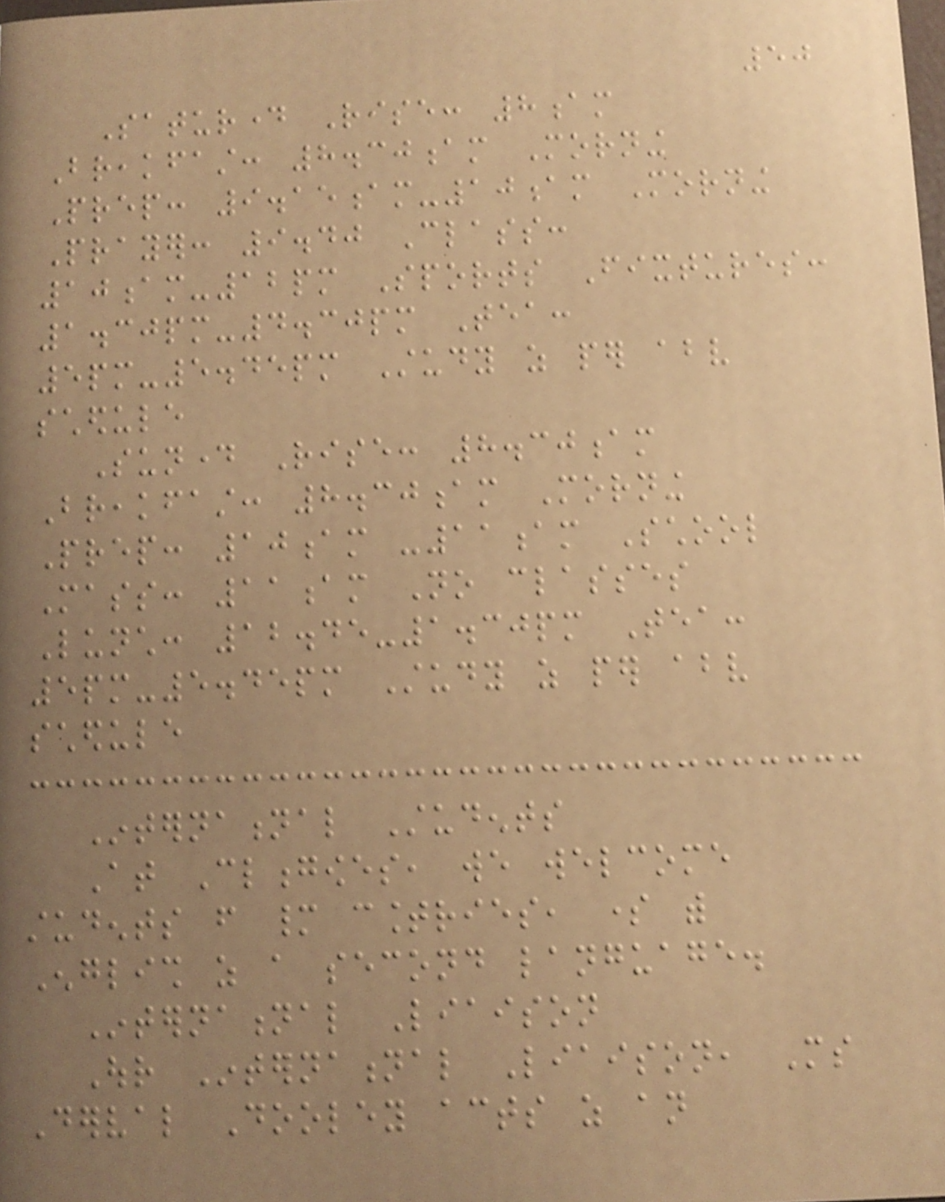50
Saturday Rise: 8am
Breakfast: 8.30am Morning
Prep: 9.15am-10am Morning
Prayer: 9.40 Class:
10am-12pm Sports Fixtures:
1.30pm-4.30pm Tea:
5pm-5.45pm Study as per above
schedule
Sunday Rise: 8.30am
Breakfast: 8.30am Morning
Prep: 10am -11am School
Mass: 11am No classes
Lunch: 12.45-1.30pm Tea:
5pm-5.45pm Study as per above
schedule
International Students
At Clongowes, we welcome
students from many countries, some with
English as a second language.
International Liaison
Our International Liaison, Ms
Derval Dooley acts as an
